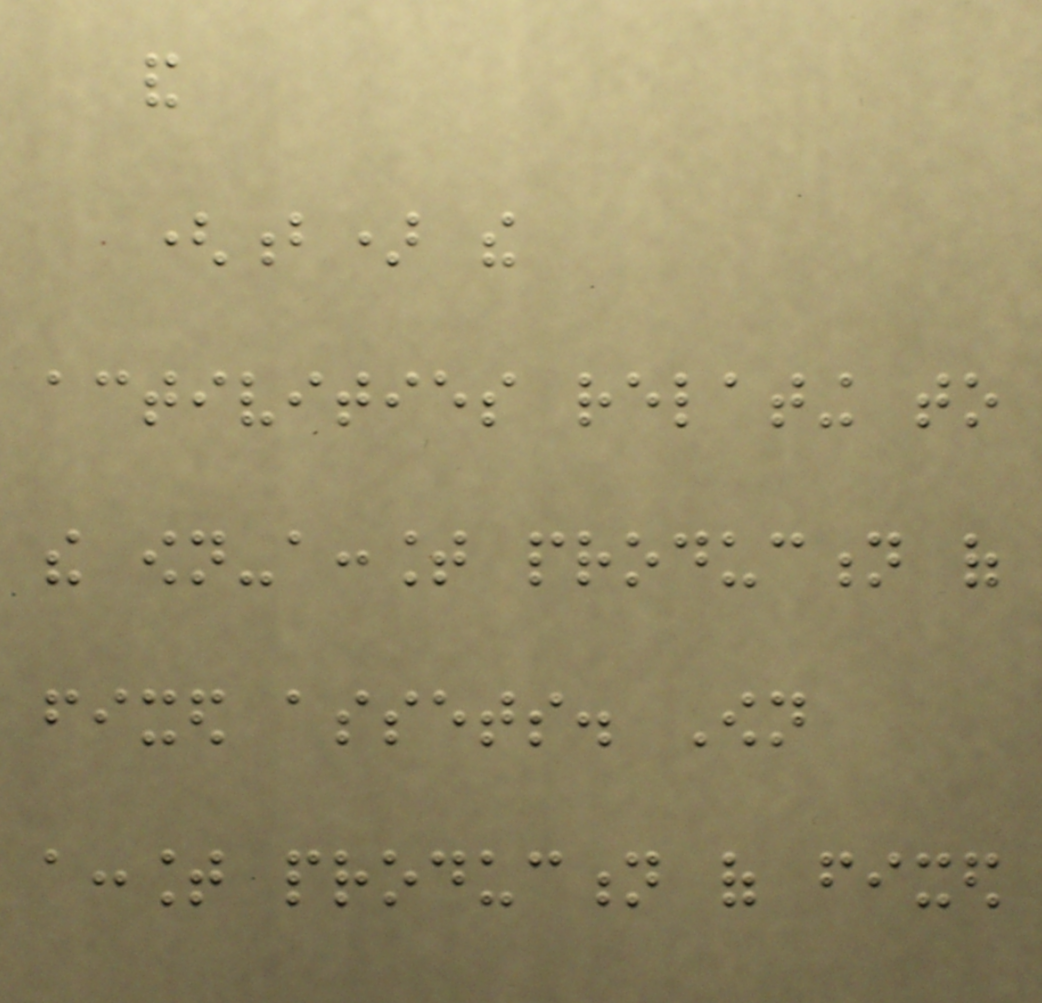and
(b) the
activities relating to
the own-account production of
fixed assets. Own
account production of fixed
